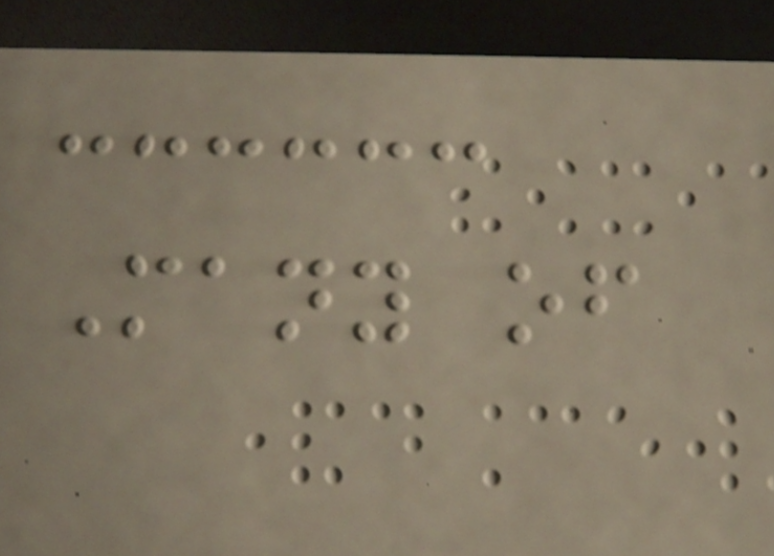Many of
